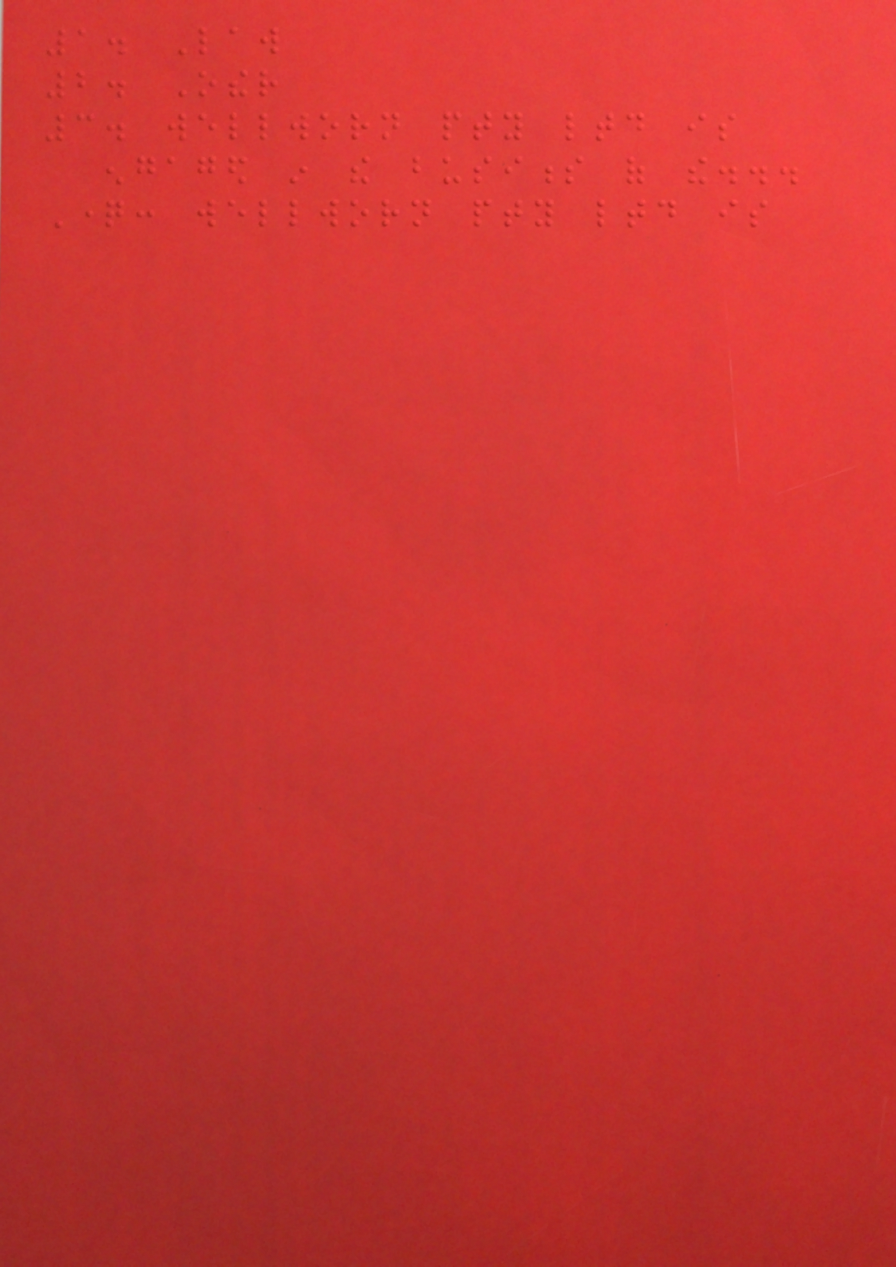1. Law
2. Other
3. wellworn pty ltd is
engaged in the business of the...
Question: wellworn pty ltd is
